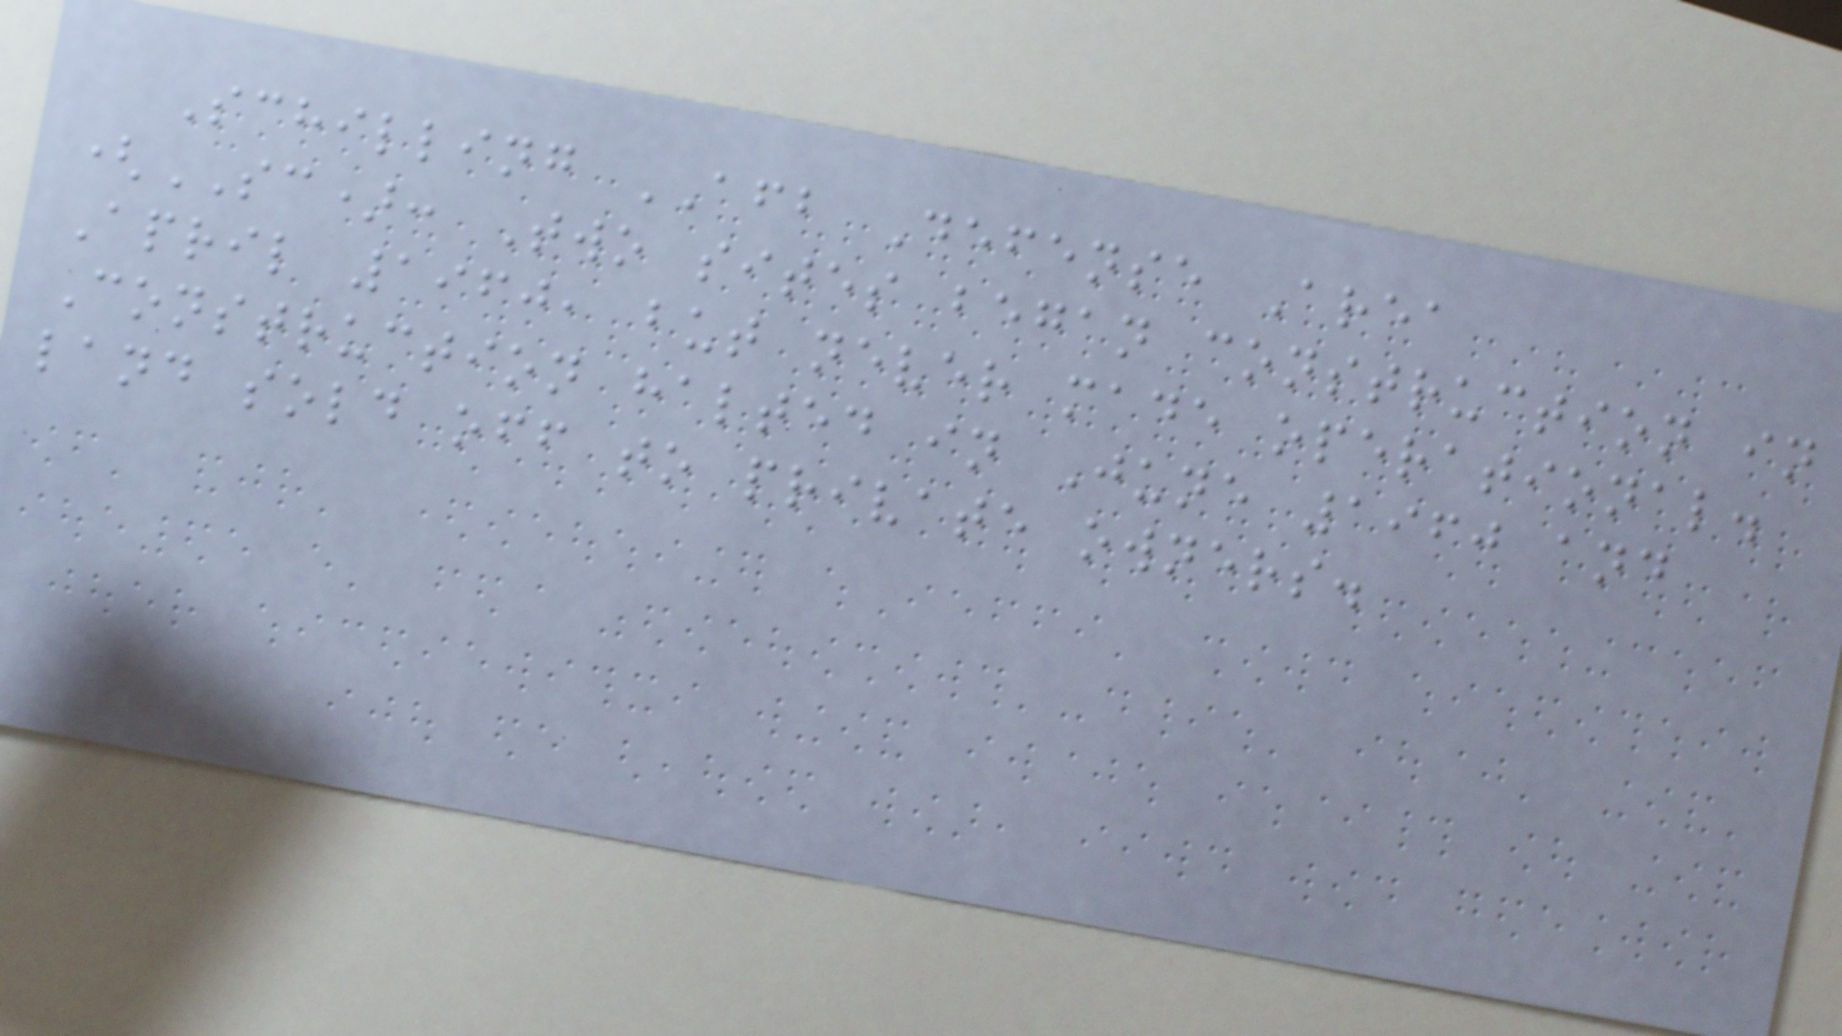Schilling AFB Defense Area
(SC): Two sites began construction in
April 1960, but never made operational.
Construction halted in June 1960 and
land sold off to private owners.
